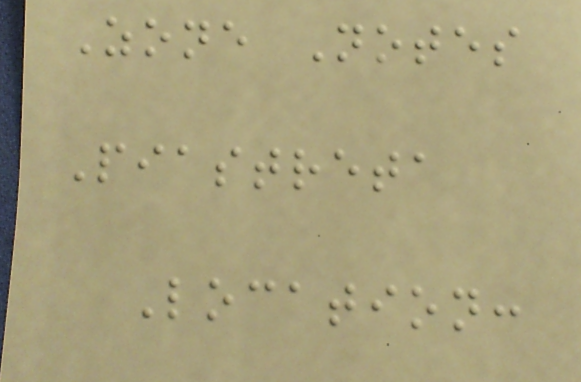Zone Notes
Piastreta
Location:
